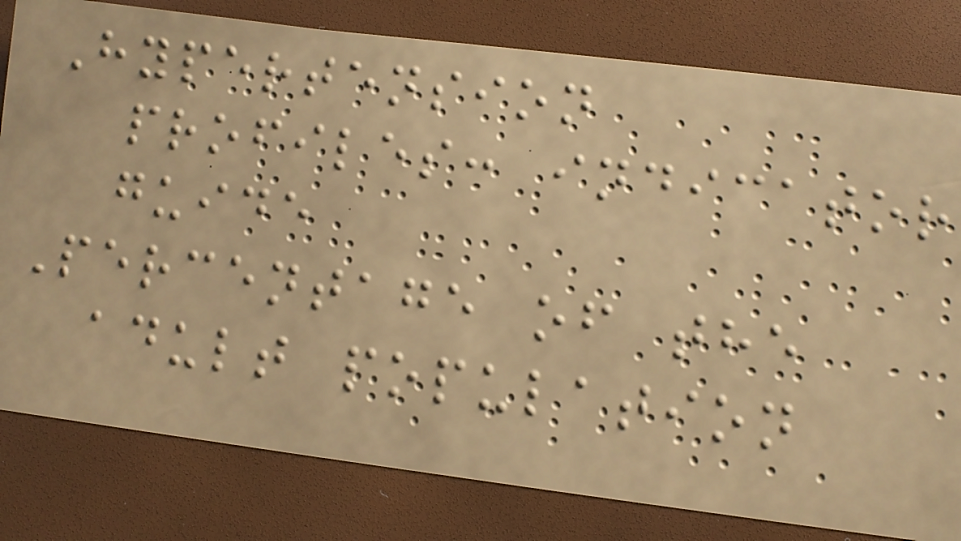Hypertension
profiles: indicator
guide
Percentage of the
adult population
